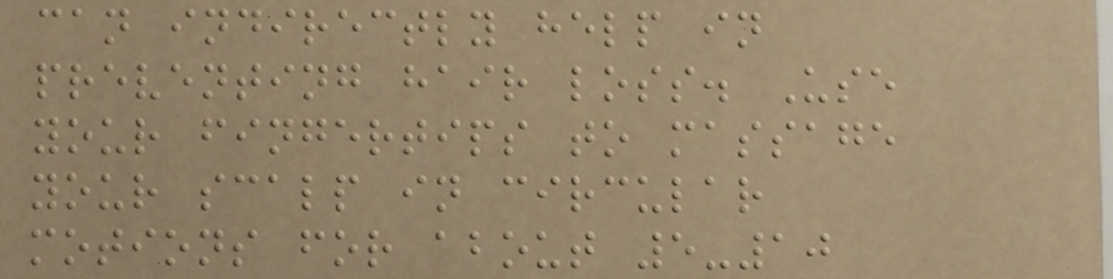can indirectly help in
preventing hair loss. Use
your fingertips to massage
your scalp in circular
motions for about 5-10
